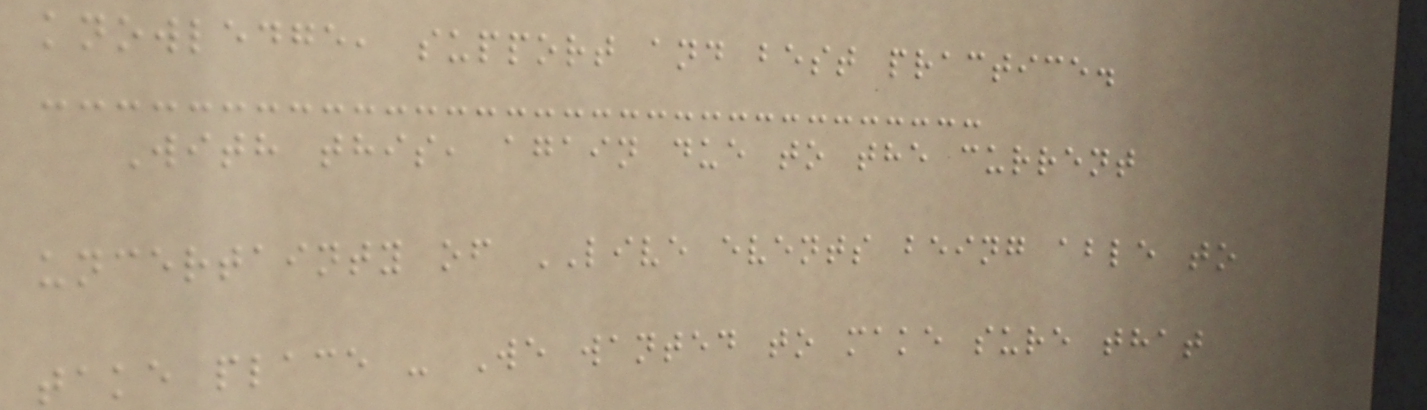knowledge, support and best practice.
With this, again due to the current
uncertainty of LIVE events being able to
take place - We wanted to make sure that
